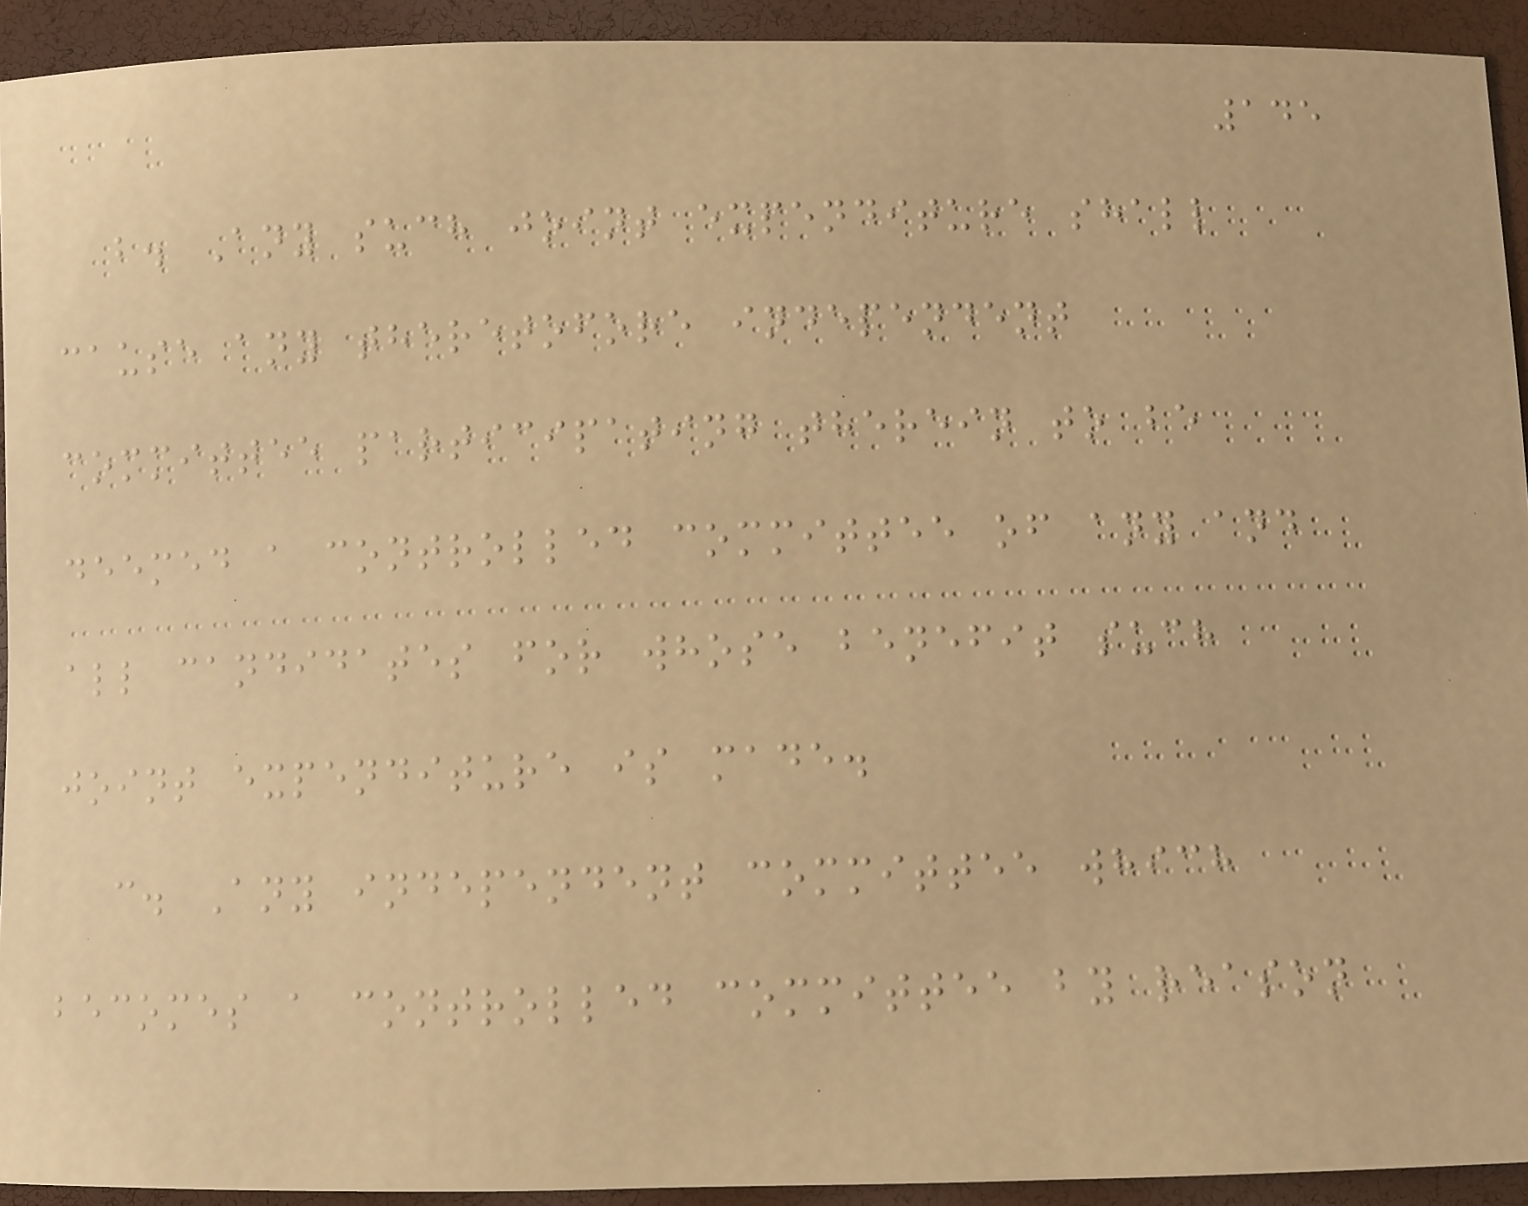145
b. Any such joint expenditure shall
cause any theretofore independent
committee participating therein to be
deemed a controlled committee of any and
all candidates for whose benefit such
joint expenditure is made.
c. Any independent committee which
becomes a controlled committee by reason
